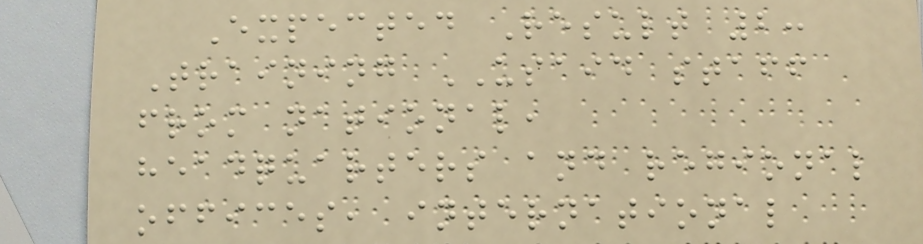Expected Result 2:
Training USAID staff
from national,
headquarters and regional
offices, international
